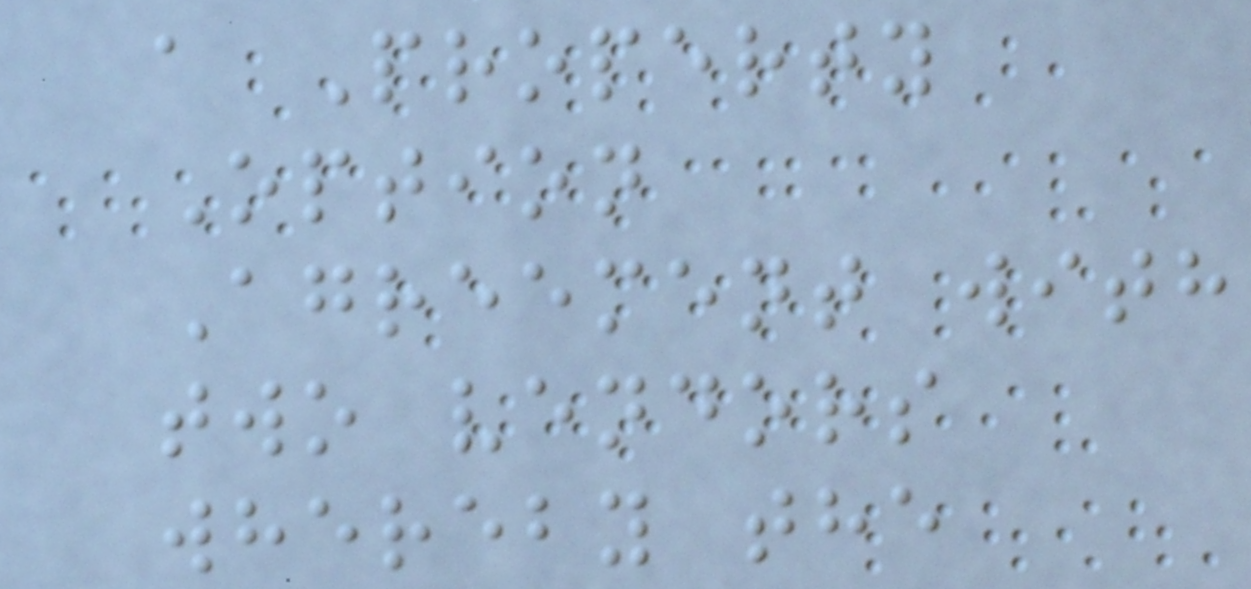a Property
Option
Agreement with
two vendors
whereby the
